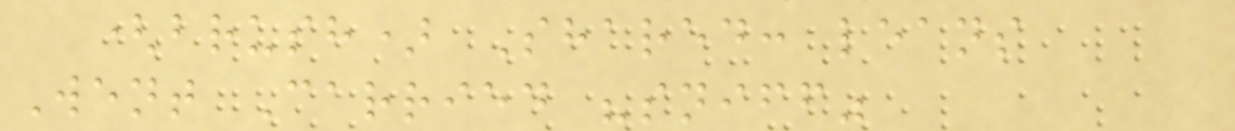(brush) Shared: leans
Went Carried "sniff"
